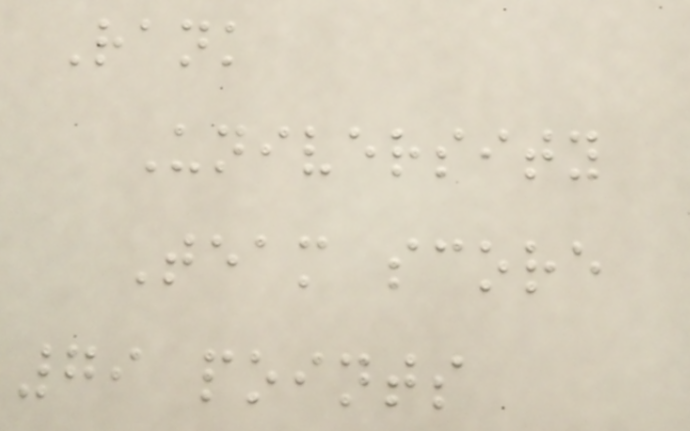Rank
University
Team score
79 points
